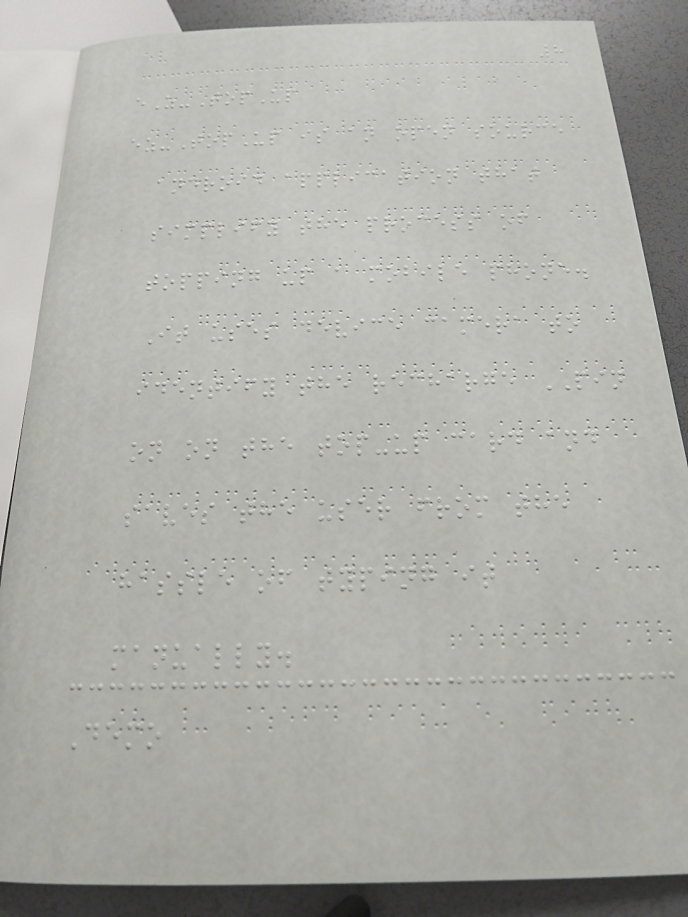8
eZ-TopUp
ez-TopUp is an open source
android application that
simplify the process of
topping up a mobile phone.
It uses device camera to
identify the recharge PIN
on on the top-up card and
saves the user from the
hassle of typing it
manually.
Demo
